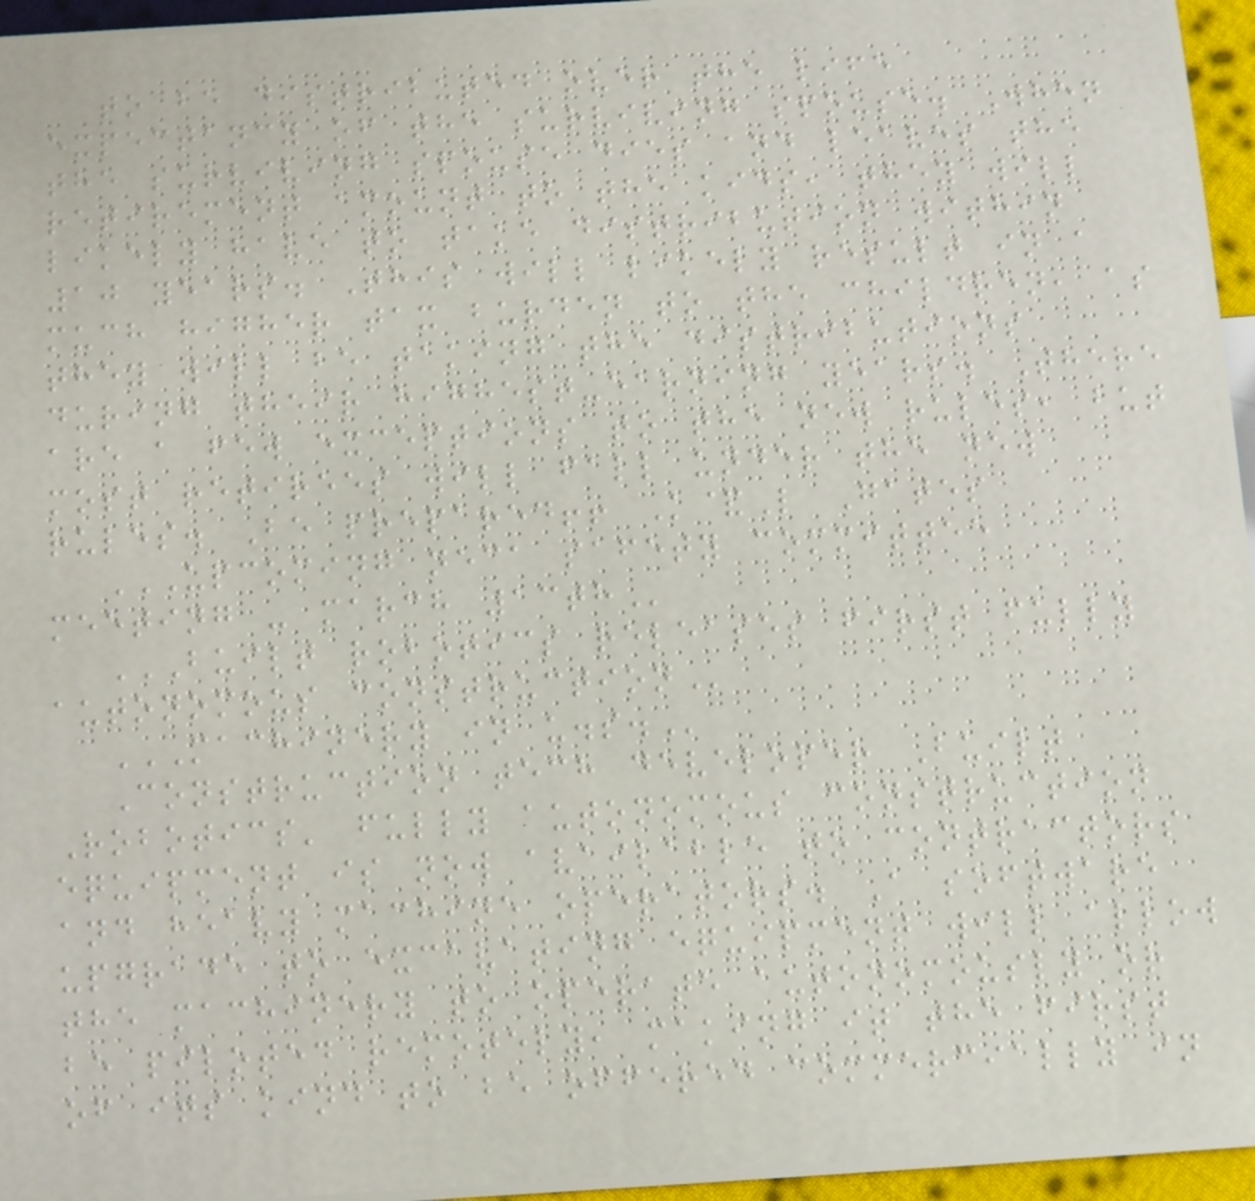to be distributed over the life
expectancy of the surviving spouse. When
the surviving spouse dies and leaves the
retirement amount to the kids, they will
likely have to take distribution within
10 years. This will likely result in a
much higher tax burden to the children, as
they will be taking the distributions
during their highest-earning years. There
are a few exceptions to the new rules, but
most retirees will fall under the new
rules. Be prepared!! K&L Gates
UPCOMING NECA SAFETY COMMITTEE
MEETING - MARCH 13TH
BUILT ROBOTICS RELEASES FIRST FULLY
AUTONOMOUS CONSTRUCTION
MACHINERY IN U.S.
Construction tech developer Built
Robotics' fully autonomous construction
equipment is now available to contractors
and heavy machine operators. A software
upgrade to excavating equipment will allow
the machinery to operate autonomously or
be piloted remotely, making it the first
of its kind to be offered commercially in
